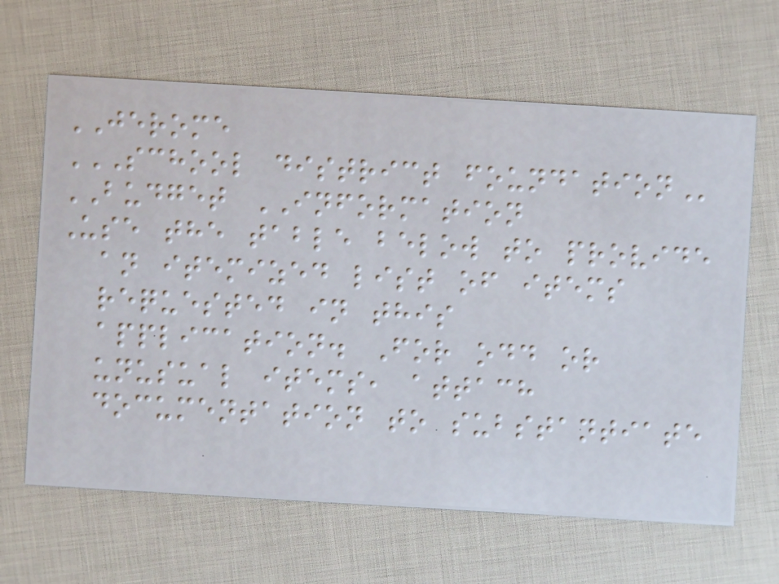JEROME
SCHOOL DISTRICT FOUNDATION
BUDGET INFORMATION
Use the table below to provide
an itemized list of items
requested in this
application. For odd or
unusual items, attach
documentation to substantiate
